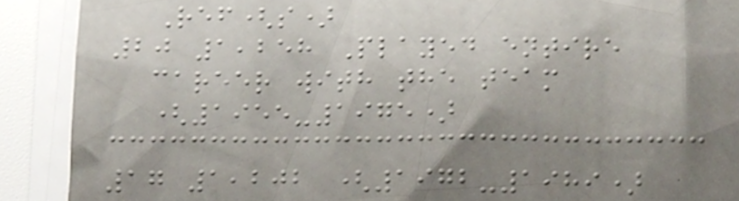Ref(s)
20 1,258 Played entire
career with the team
(1955-1975)
17 1,202 (1972-1989)
